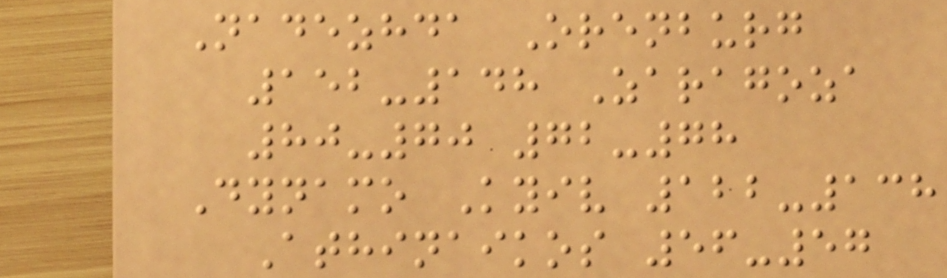Nadezhda Orenburg
152-148 Zaragoza
80-70 72-78
Dynamo Kyiv 122-138
Athinaikos 56-57
